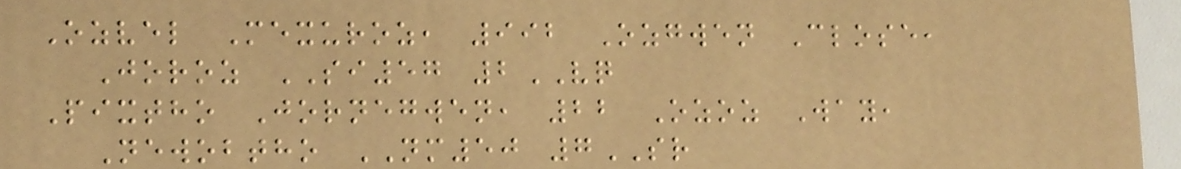Ozvel Mexuroz, 992 Ozgwen Close,
Joroz SI57 2VQ
Pixtho Jornegwen, 22 Ozoz Way,
Newobtho NM50 7SR
